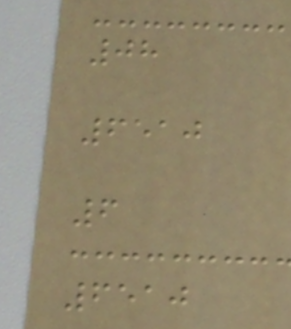08
6510
6
6510
